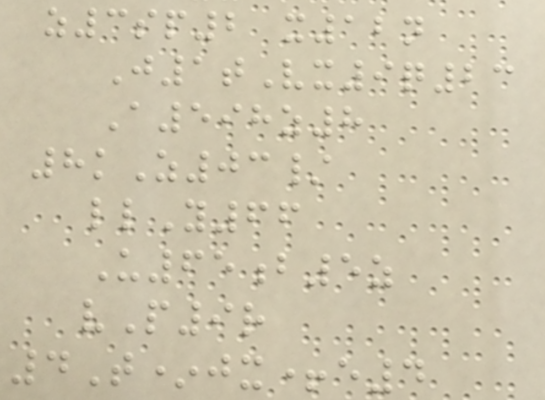z3sp2 x12n
J1tVx9q23
A598z8
8kZ03/
llY66
U65b5z
vP9r
4T*jx+e4
